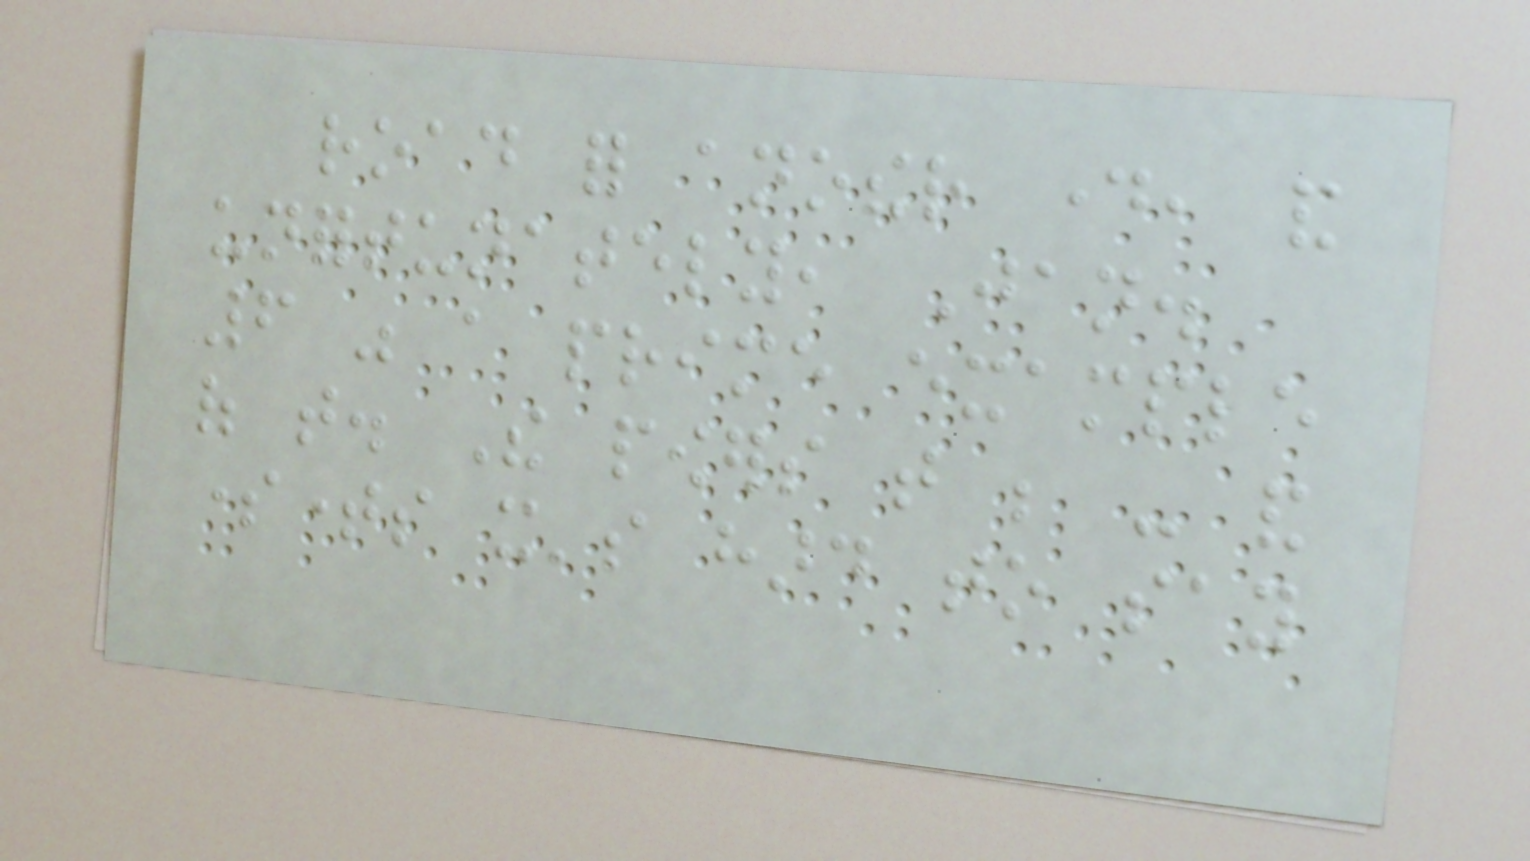road for another day, and
unfortunately, Jan.
6 was a prime example
of that. The powers that be - and
sometimes it's hard to say
